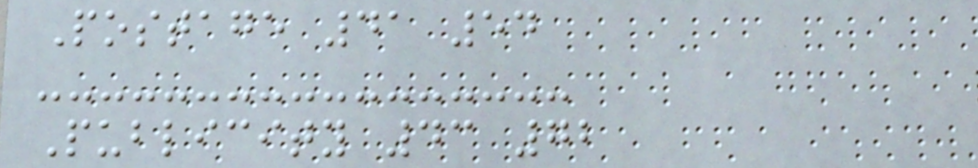Postage 41 54
Publicity 43 72
